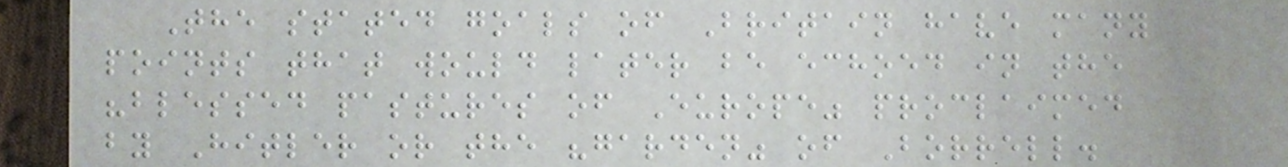The stated goals of Britain have many
points that would later be echoed in the
"blessed pastures of Europe" proclaimed
by Hitler or the "garden" of Borrell.
